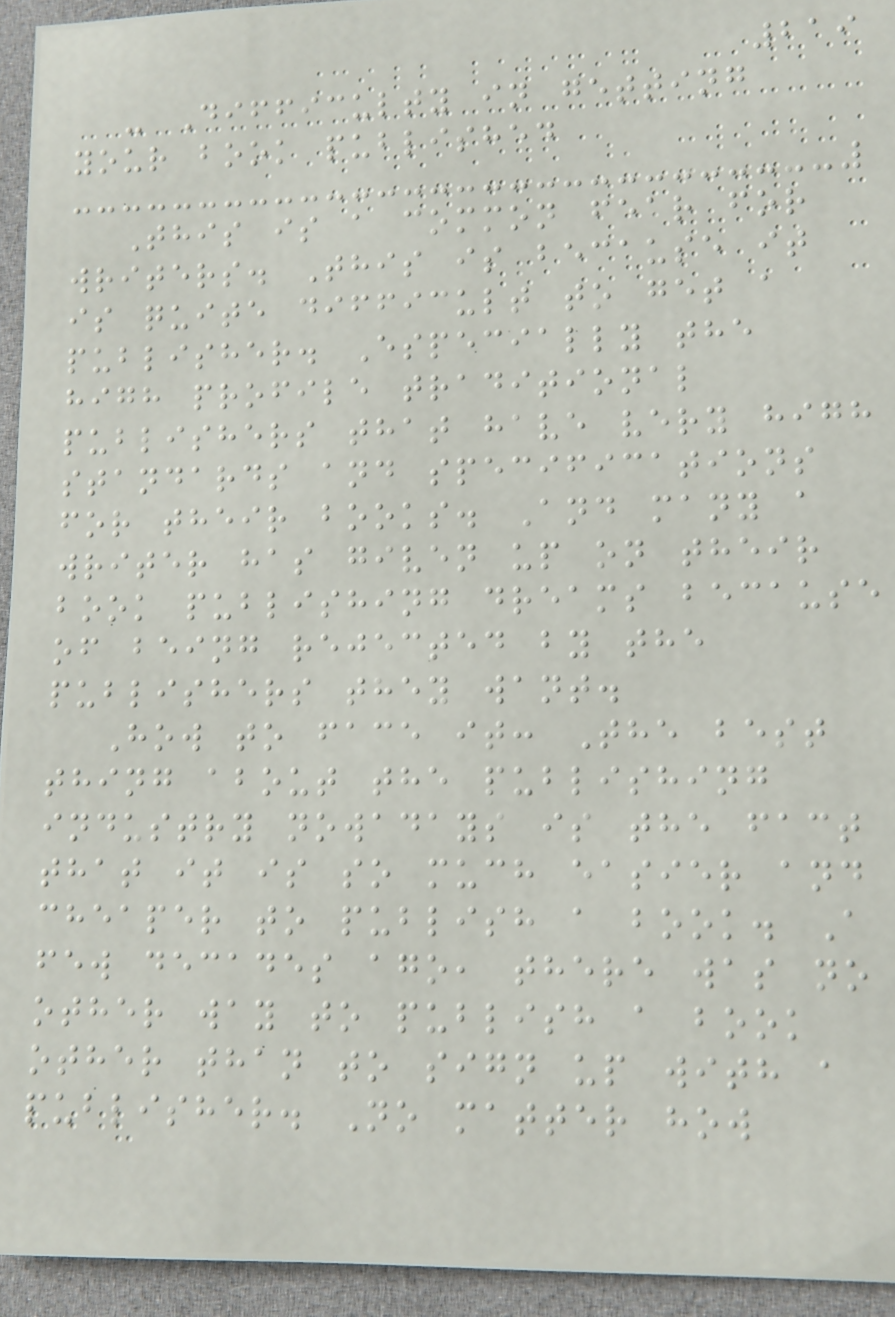219
- Difficulty in getting
your book published
This is a common fear for
writers. This is because it
is quite difficult to get a
publisher. Especially the
high profile traditional
publishers that have very high
standards and specifications
for their books. And many a
writer has given up on their
book publishing dreams because
of being rejected by the
publishers they want.
How to face it: The best
thing about the publishing
industry nowadays is the fact
that it is so much easier and
cheaper to publish a book. A
few decades ago, there was no
other way to publish a book
other than to sign up with a
publisher. No matter how
